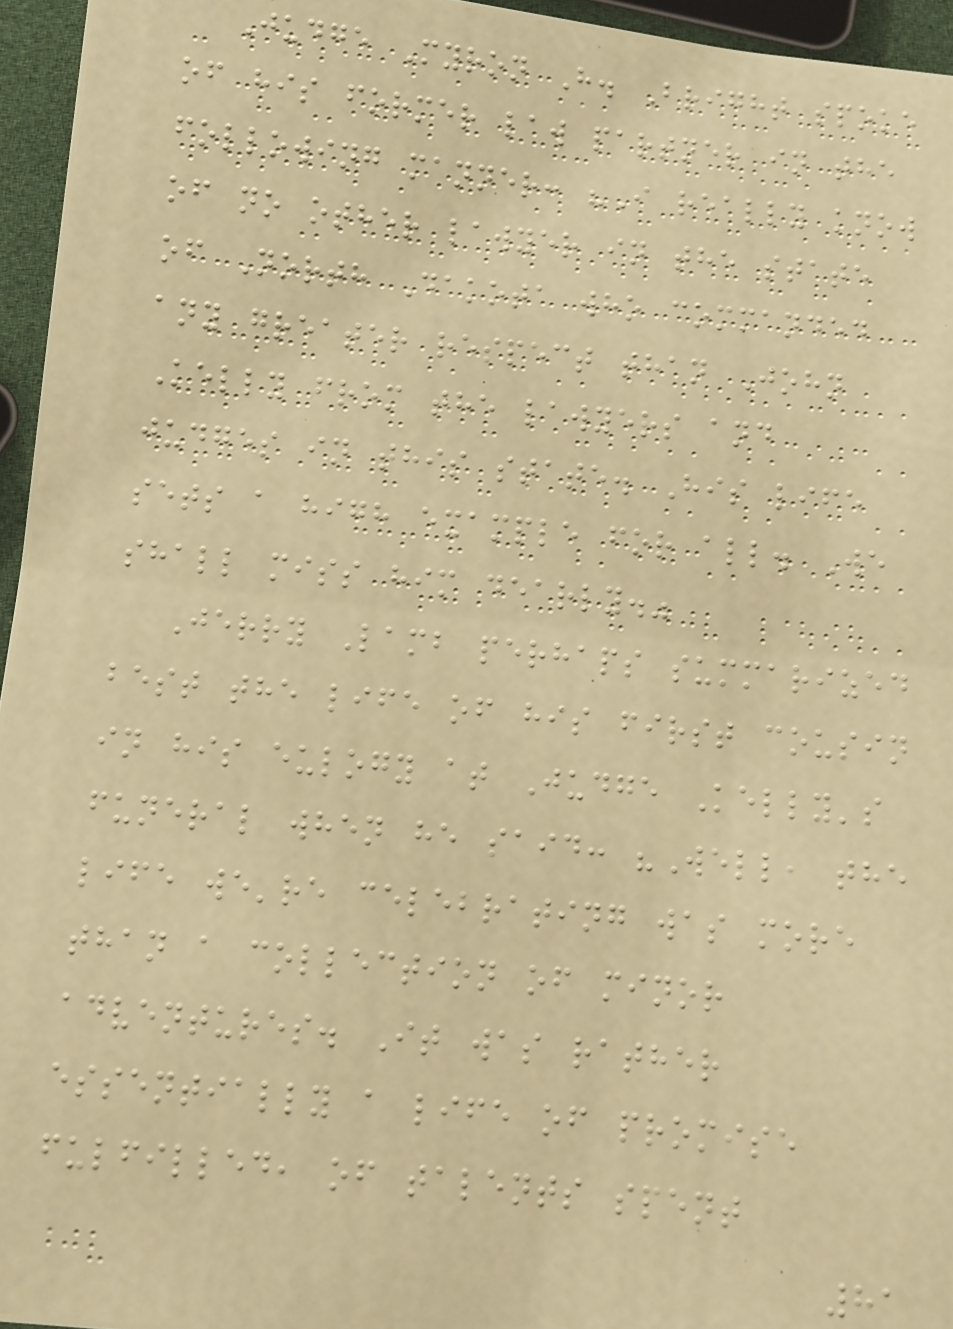Judge Myron H. Bright spoke
of his former law partner in the
following manner: "I really know
of no other lawyer in the state
of North Dakota who commanded
any greater respect than John
Kelly from the lawyers and
judges in this state. His life
sets a high example for all. We
shall miss him dearly."
Jerry Lamb perhaps summarized
best the life of his first cousin
in his eulogy at Judge Kelly's
funeral when he said: "Well, the
life we're celebrating was more
than a collection of minor
adventures. It was rather
essentially a life of promise
fulfilled, of talents spent
81
